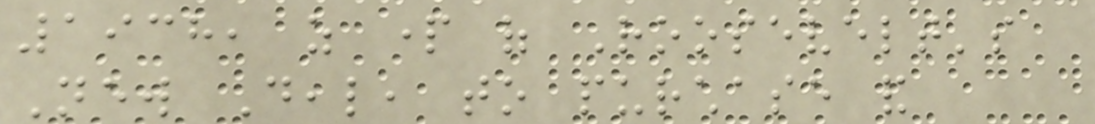1938, as part of Roosevelt's
New Deal, to purchase and
